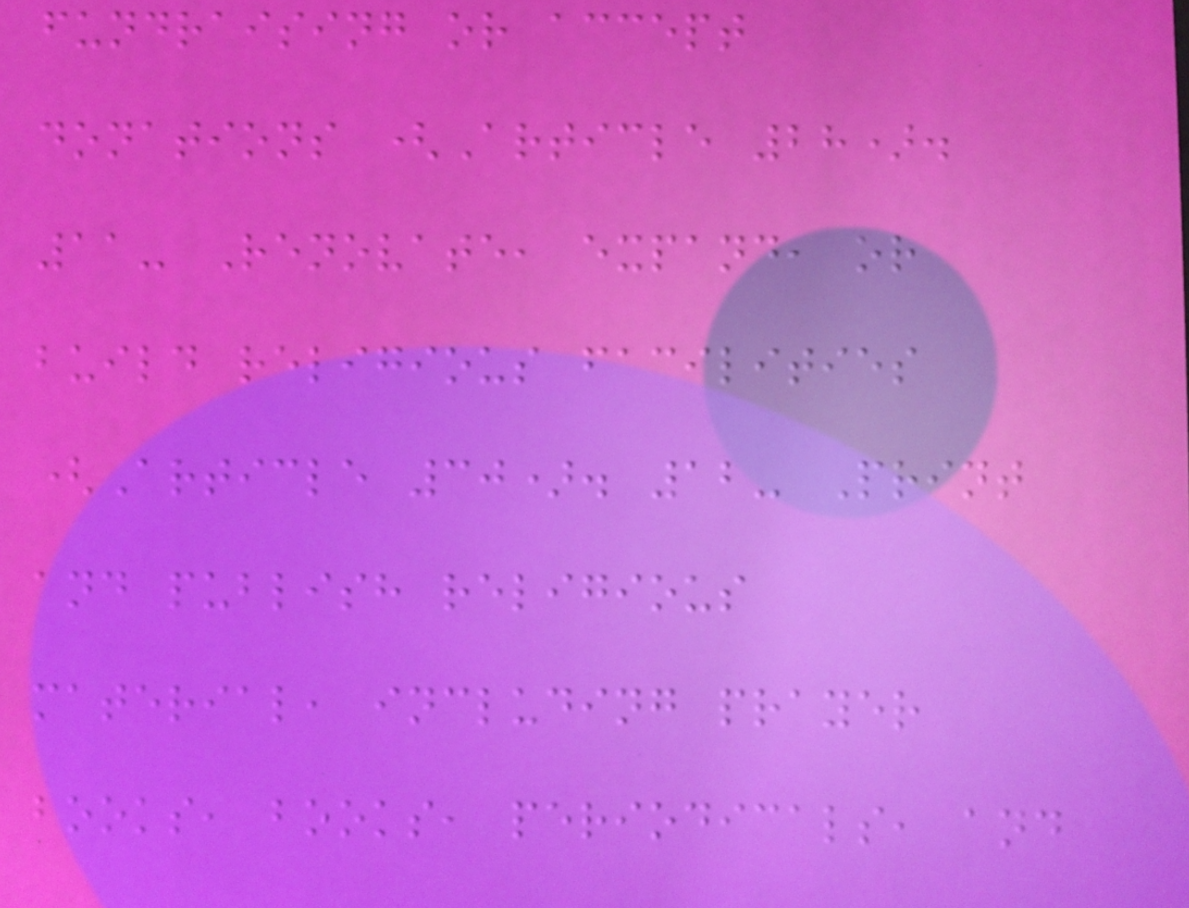fundraising or accept
donations (Article 28).
11- Renovate, expand, or
build religious facilities
(Article 30). 12- Print
and publish religious
material, including prayer
books, books, periodicals, and
